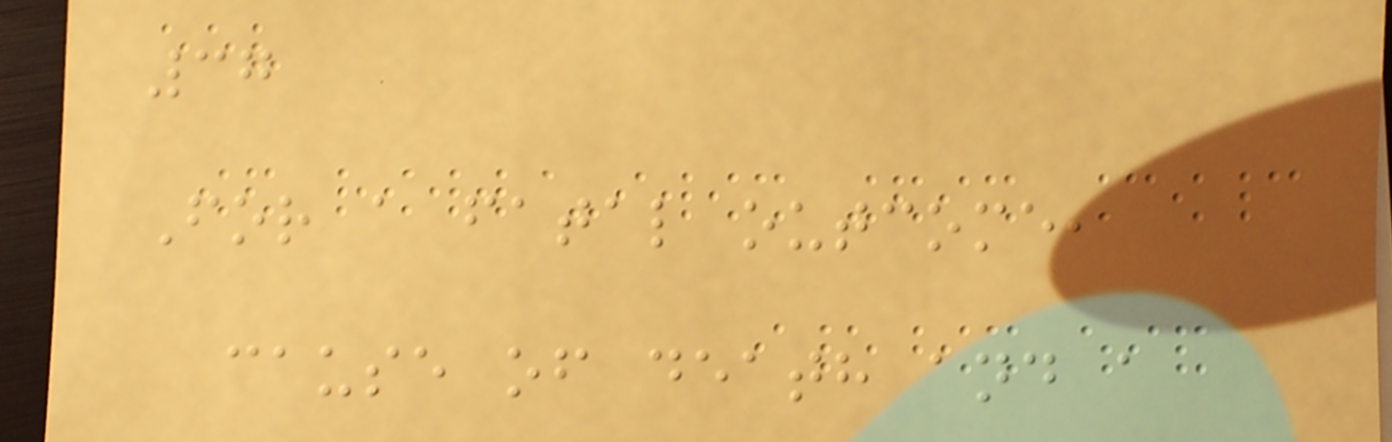37
For a fatal outcome,
cause of death and a
